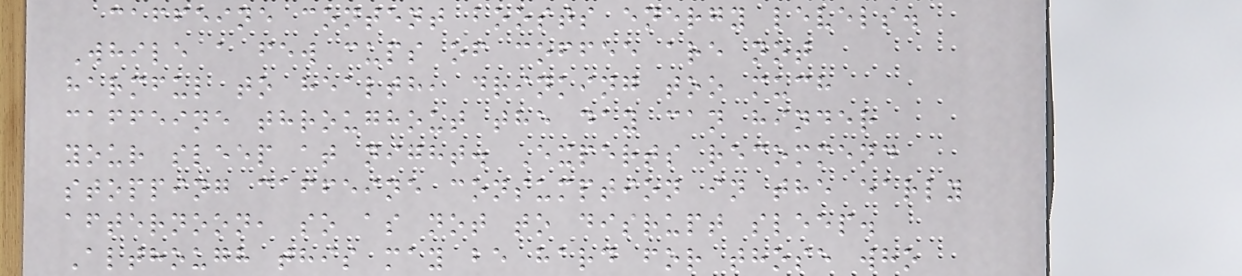caffeine content boosts energy levels.
While a few cups of coffee are not
harmful to health, drinking too much
caffeine throughout the day can hinder
your sleep at night. Experts recommend
stopping caffeine consumption in the early
afternoon, so as not to disrupt sleep.
Although this may be hard for those who
